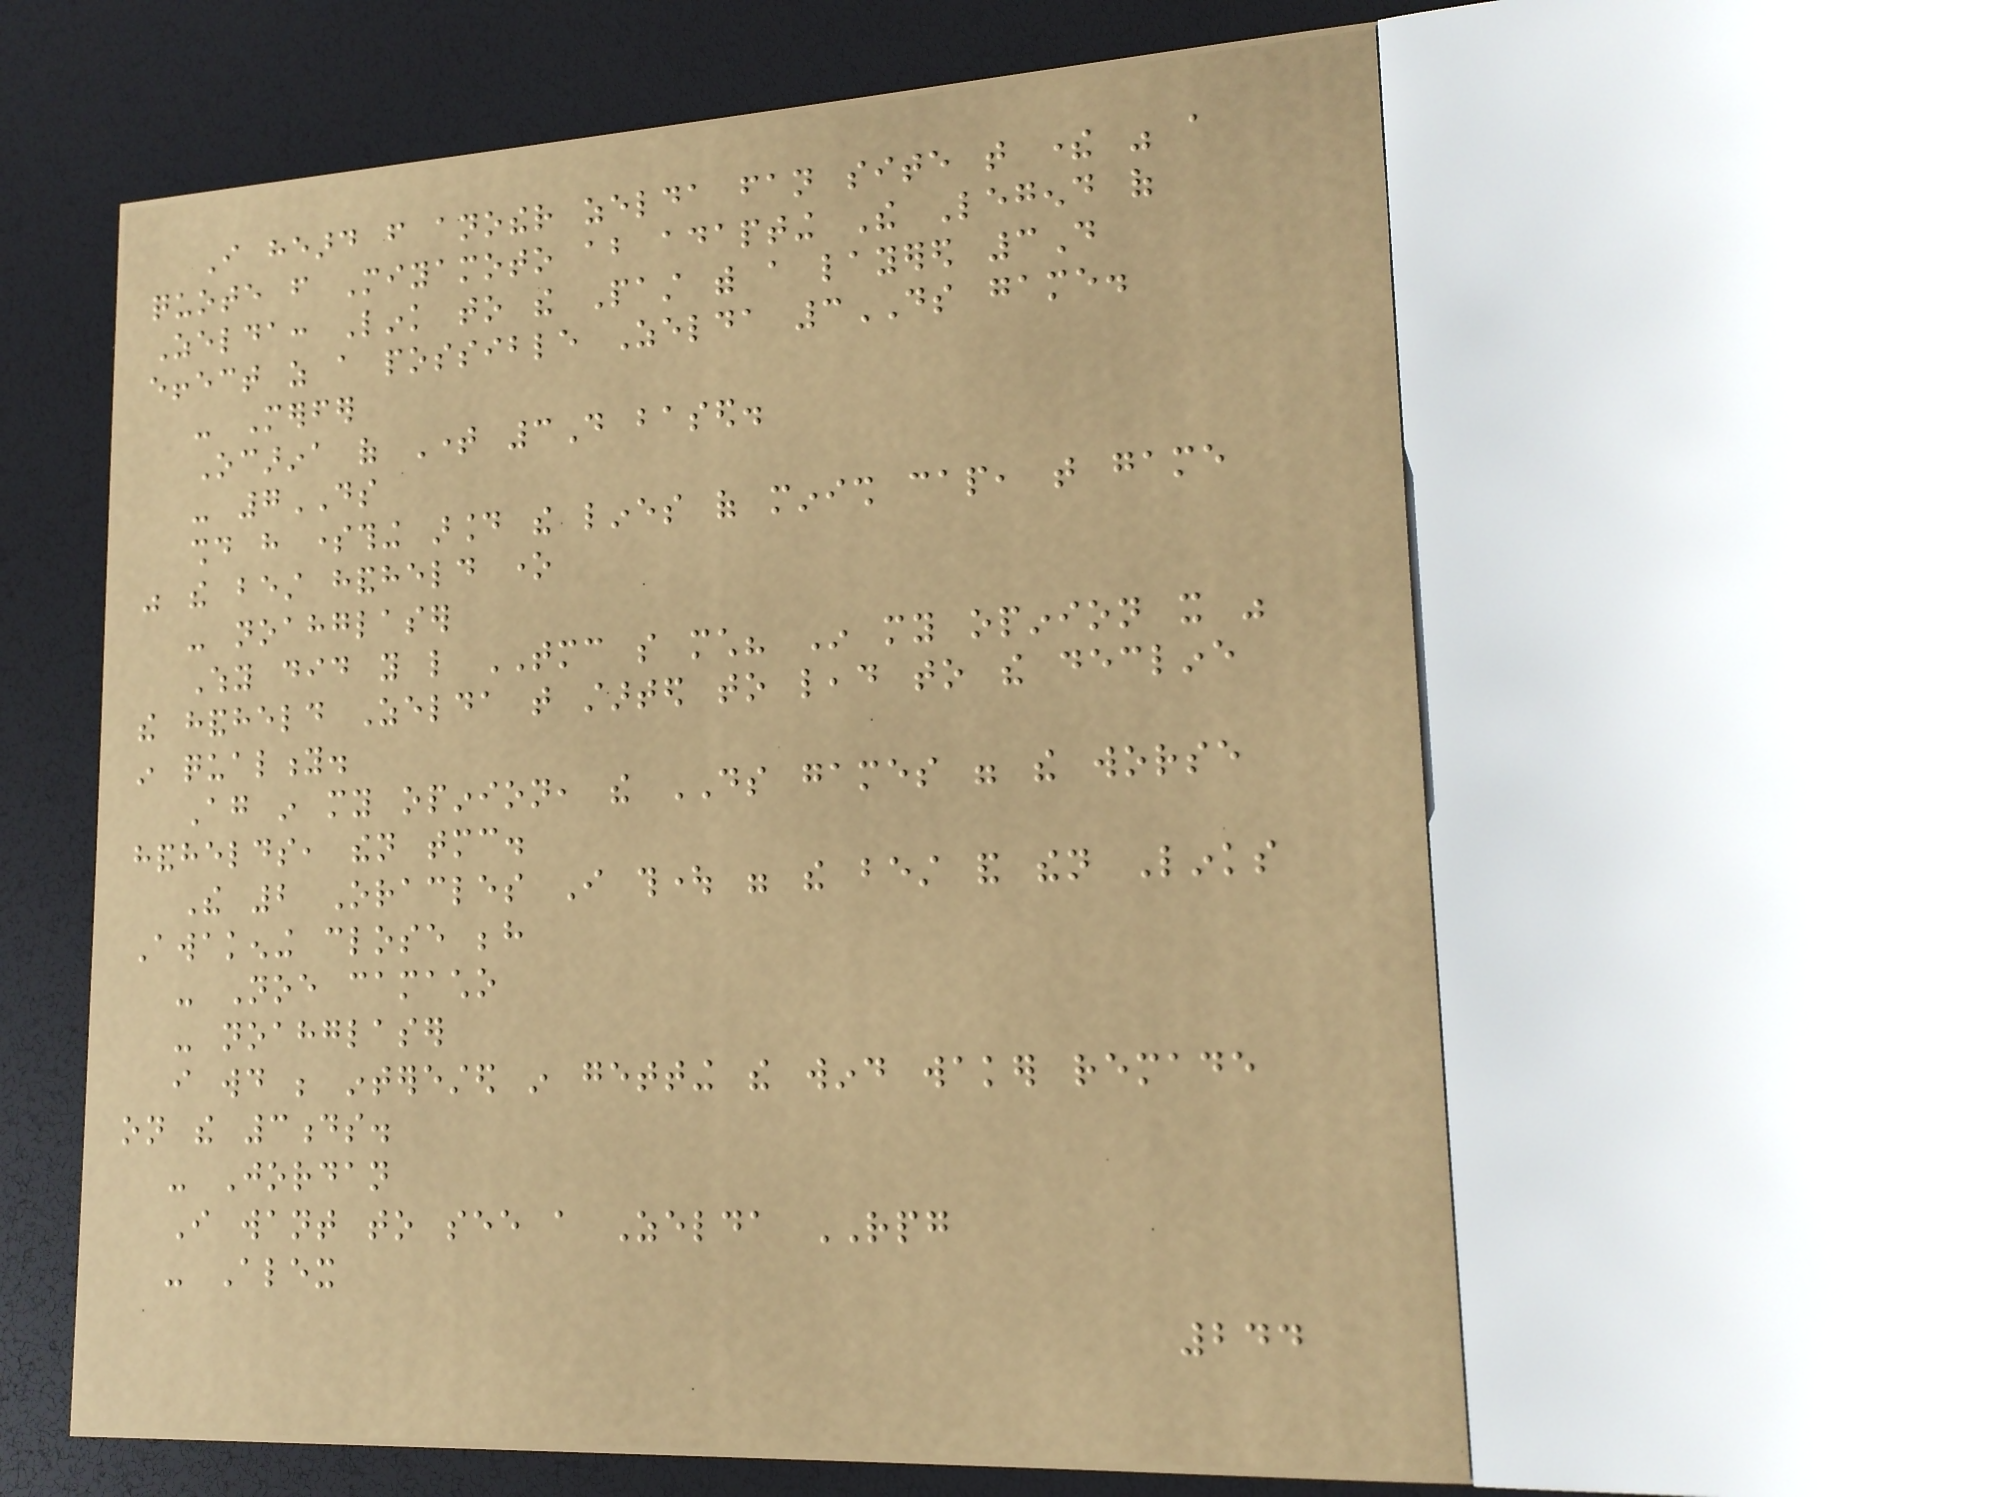I heard from another zelda fan site that there was a
quote from Miyamoto about adapting The Legend of
Zelda: Link to the Past with a layered 3D
effect as a possible Zelda 3DS game.
- Merfer
Ocarina of Time 3D based.
- 7DS
should have something around the lines of minish cap, that game
was the best handheld one
- noahglaser
Why did you like TMC so much? In my opinion it was
the handheld Zelda that started to lead to the decline
in quality.
Again in my opinion, the DS games were the worse
handhelds, then tmc.
The 2 Oracles I thought were the best and then Links
Awakening close behind
- Noe camacho
- noahglaser
i would be interested in getting the wind waker remade
on the 3ds.
- Jordan
I want to see a Zelda RPG
- Alex
244
